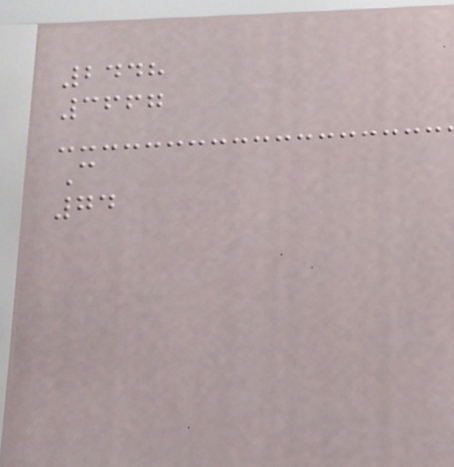2448
3667
C
74
